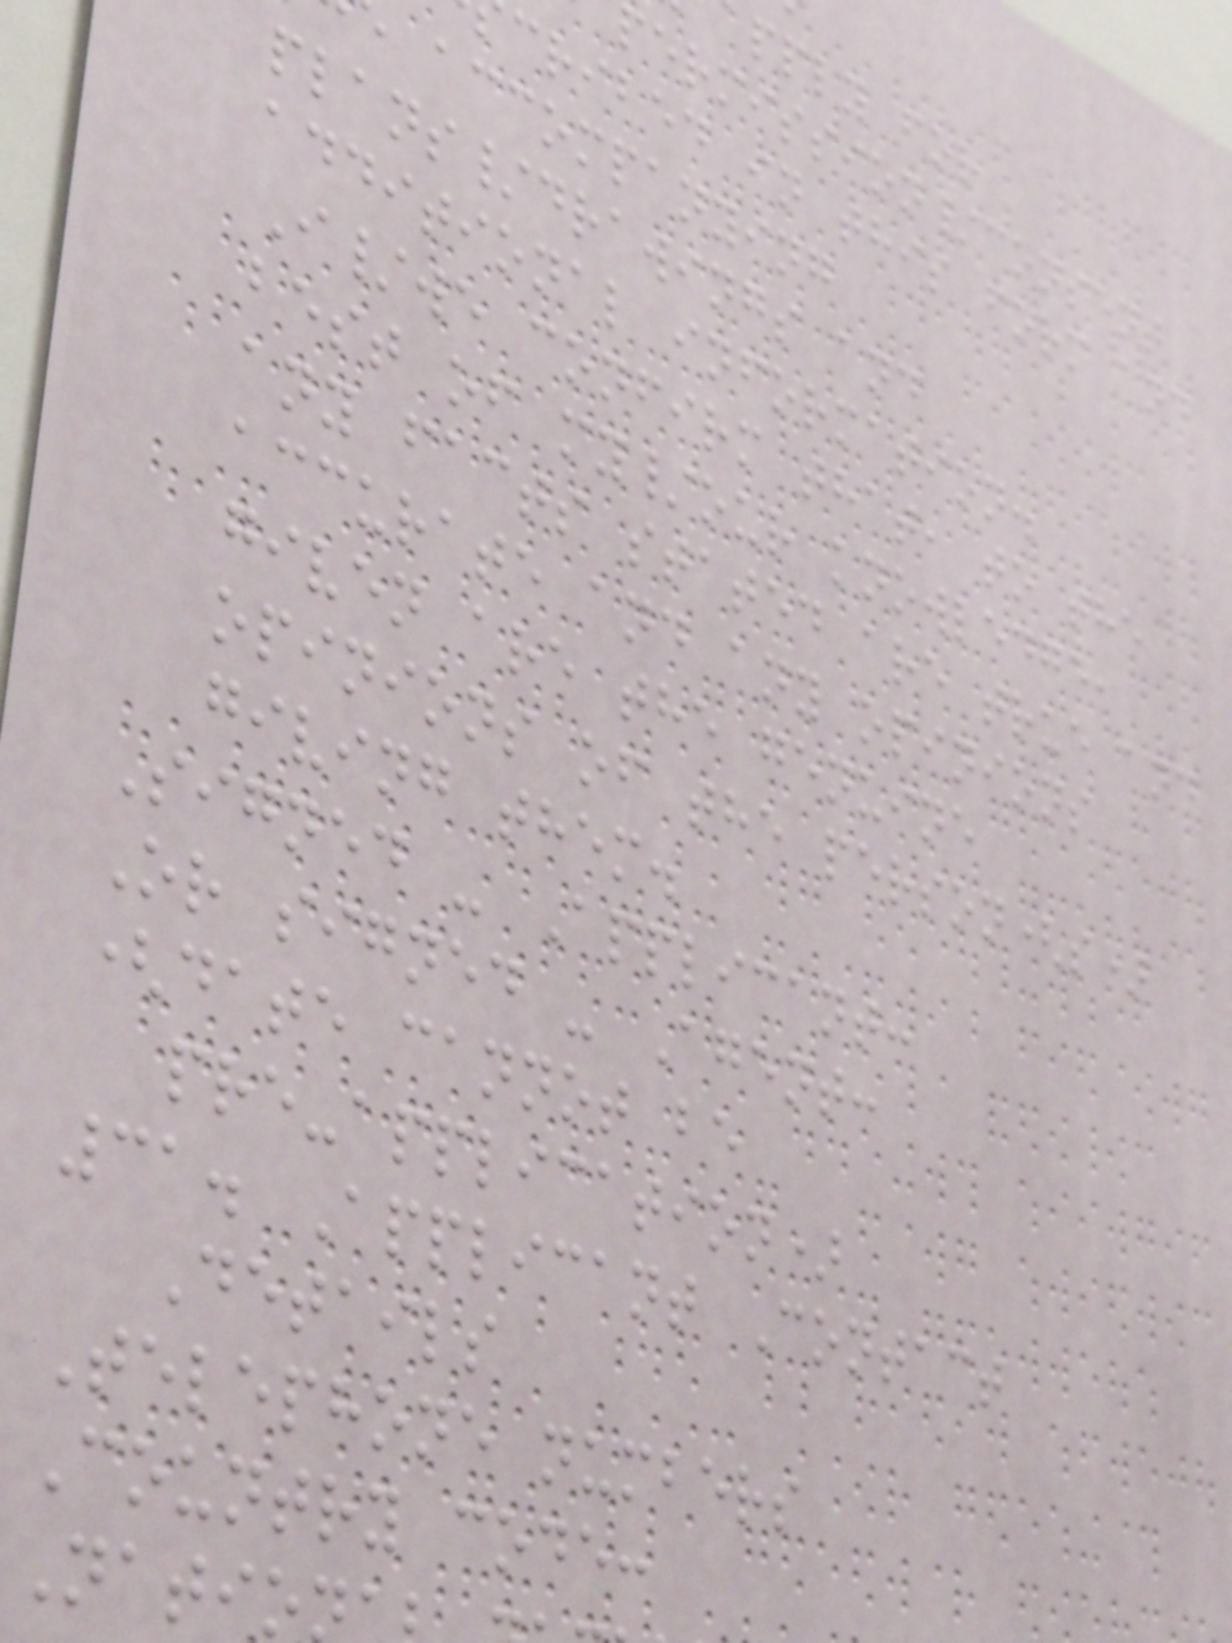pply for
permission/consent
cribed in this form and
accompanying
plans/drawings and
additional information.
I/we confirm that, to the
best of my/our knowledge,
any facts stated are true and
accurate and any opinions
given are the genuine
opinions of the person(s)
giving them.
Signed - Applicant:
Or signed - Agent:
(date cannot be
pre-application)
31. Applicant Contact
Details
Telephone numbers
Country code:
Natio
